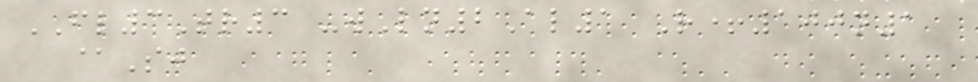FL3Tr3 -wLn2Al1 R+100n1
@Sj
